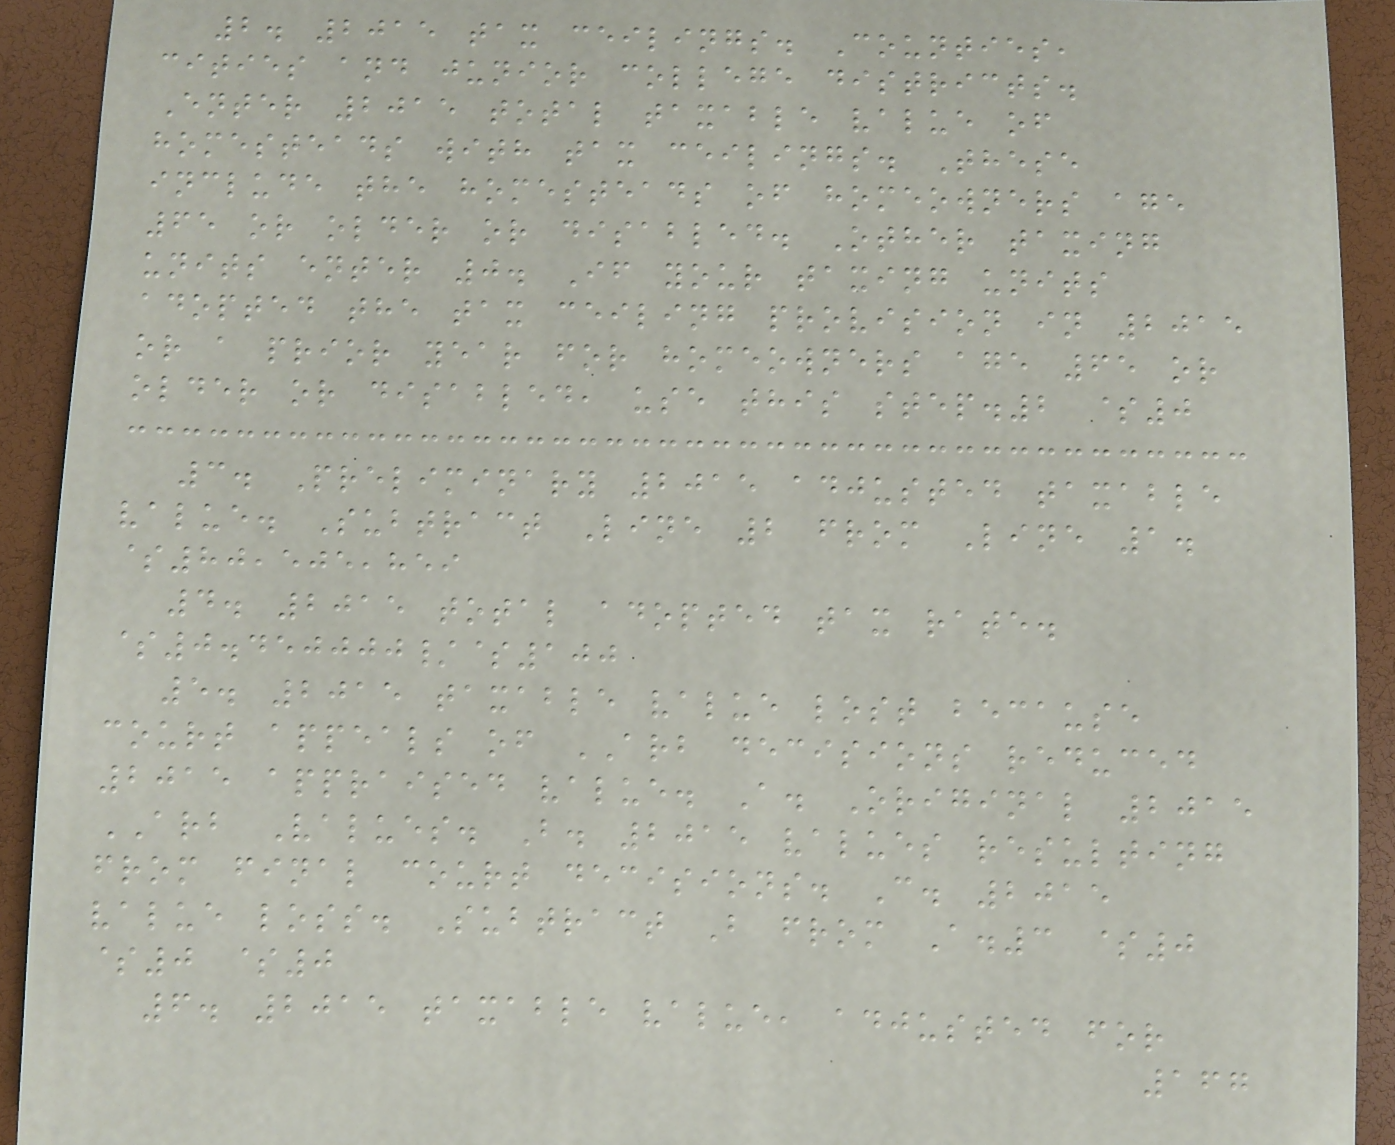2. 2015 tax ceilings. Counties,
cities and junior college districts.
Enter 2015 total taxable value of
homesteads with tax ceilings. These
include the homesteads of homeowners age
65 or older or disabled. Other taxing
units enter 0. If your taxing units
adopted the tax ceiling provision in 2015
or a prior year for homeowners age 65 or
older or disabled, use this step.2 $0
3. Preliminary 2015 adjusted taxable
value. Subtract Line 2 from Line 1.
$80,505,859
4. 2015 total adopted tax rate.
$0.450000/$100
5. 2015 taxable value lost because
court appeals of ARB decisions reduced
2015 appraised value. A. Original 2015
ARB Values. B. 2015 values resulting
from final court decisions. C. 2015
value loss. Subtract B from A.3 $0
$0 $0
6. 2015 taxable value, adjusted for
167
